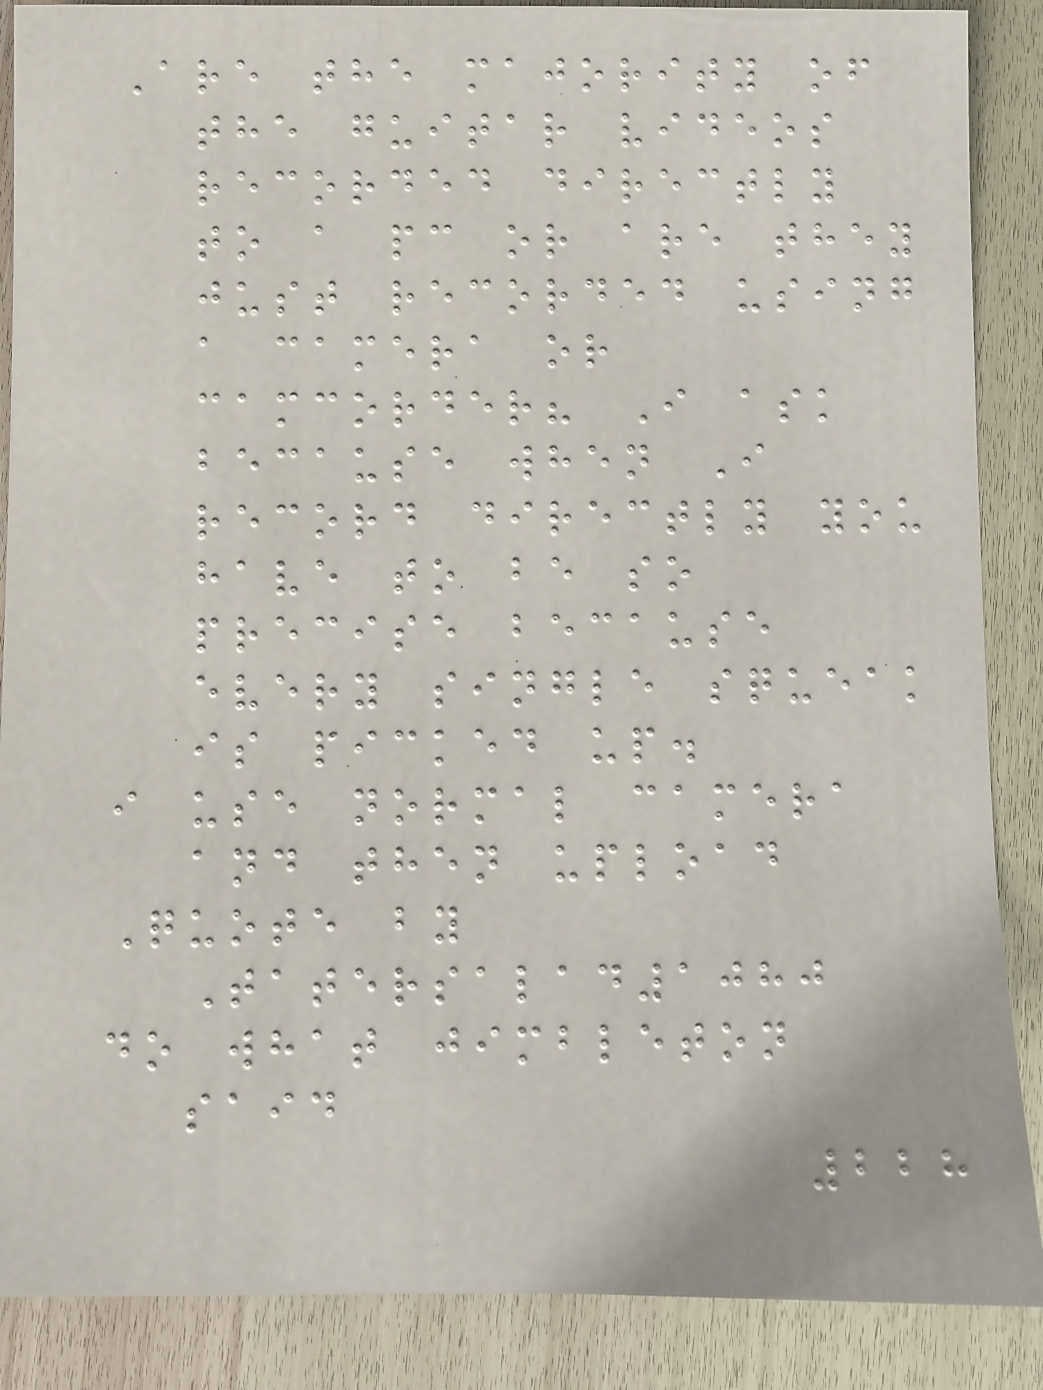Are the majority of
the guitar videos
recorded directly
to a pc or are they
just recorded using
a camera or
camcorder? I ask
because when I
record directly you
have to be so
precise because
every single squeak
is picked up.
i use normal camera
and then upload
Quote by
Tatersalad1080
do what jimbleton
said
228
